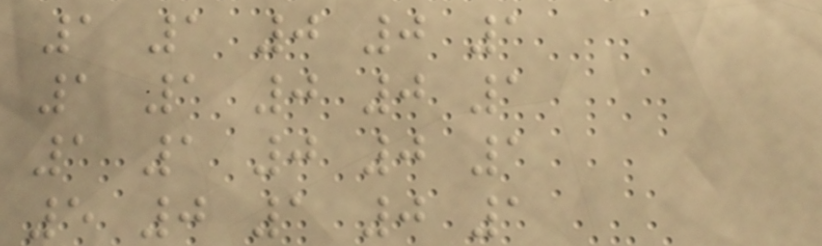1 1 0 0 1
1 1 0 0 1
1 1 0 0 1
5 0 1 0 1
